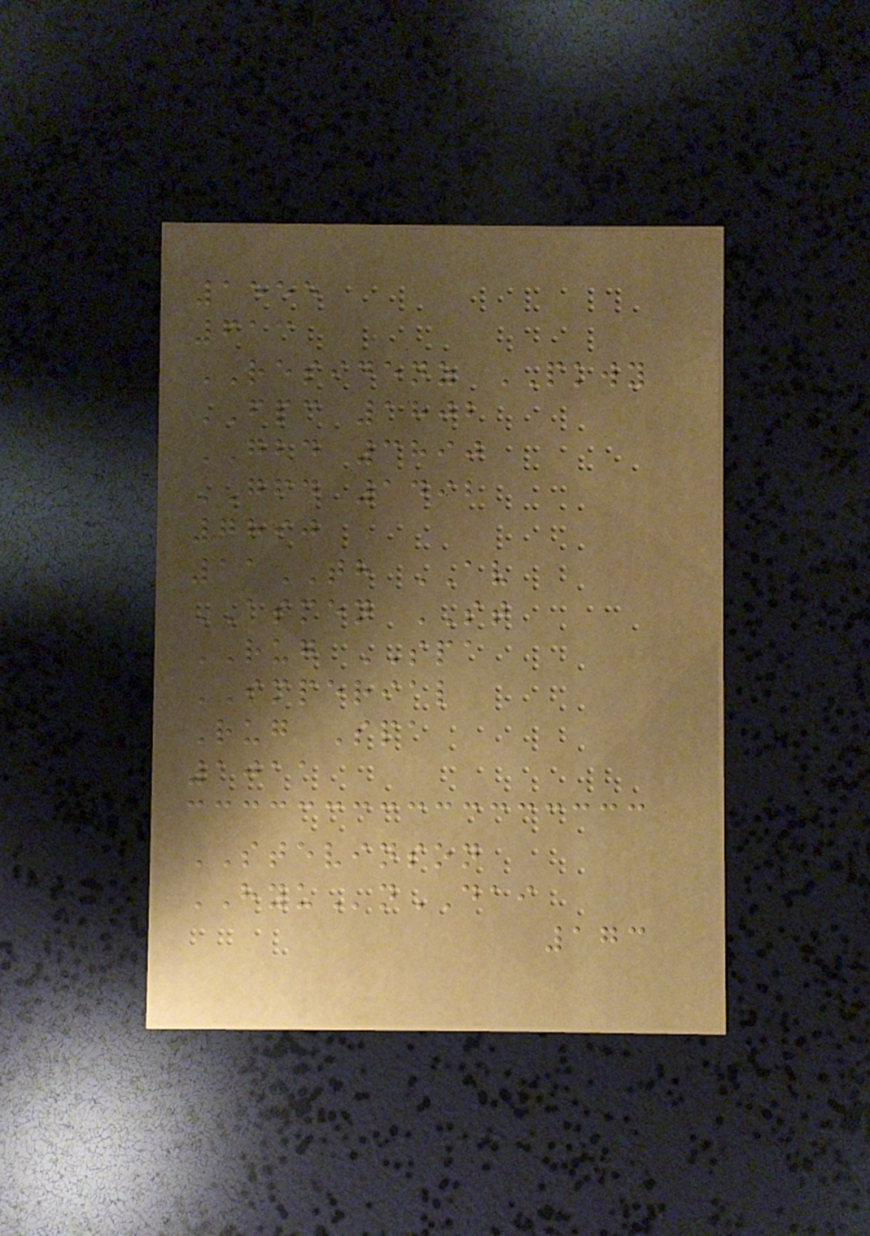1555
613
RESIDENZ PKWY
FPC 1802
GBD 3890
GFD 1492
7890
11TH AV
ASPEN ST
RUG SPA
IMPERIAL
Rug Spa
1011
STEVINSON
HYUnDAI
173
